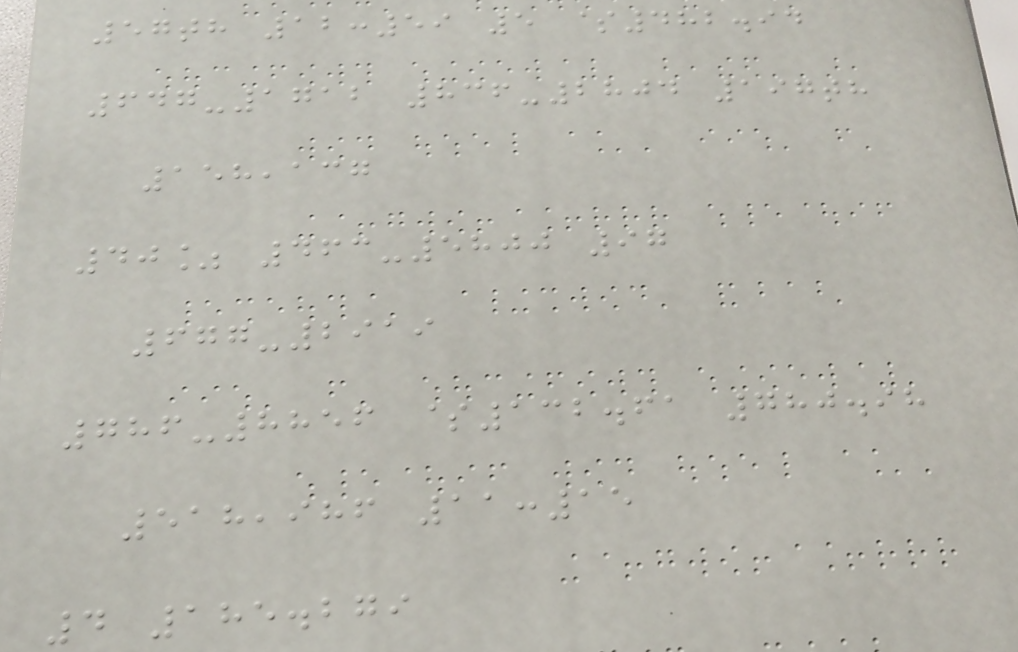57th 12:59 5 $482.94
647-1712 836-2804 197th
158,137
40% 463-5800 97
677-2919
786-8856 $132.61 780.98
518,986 11:15
4 185.279
